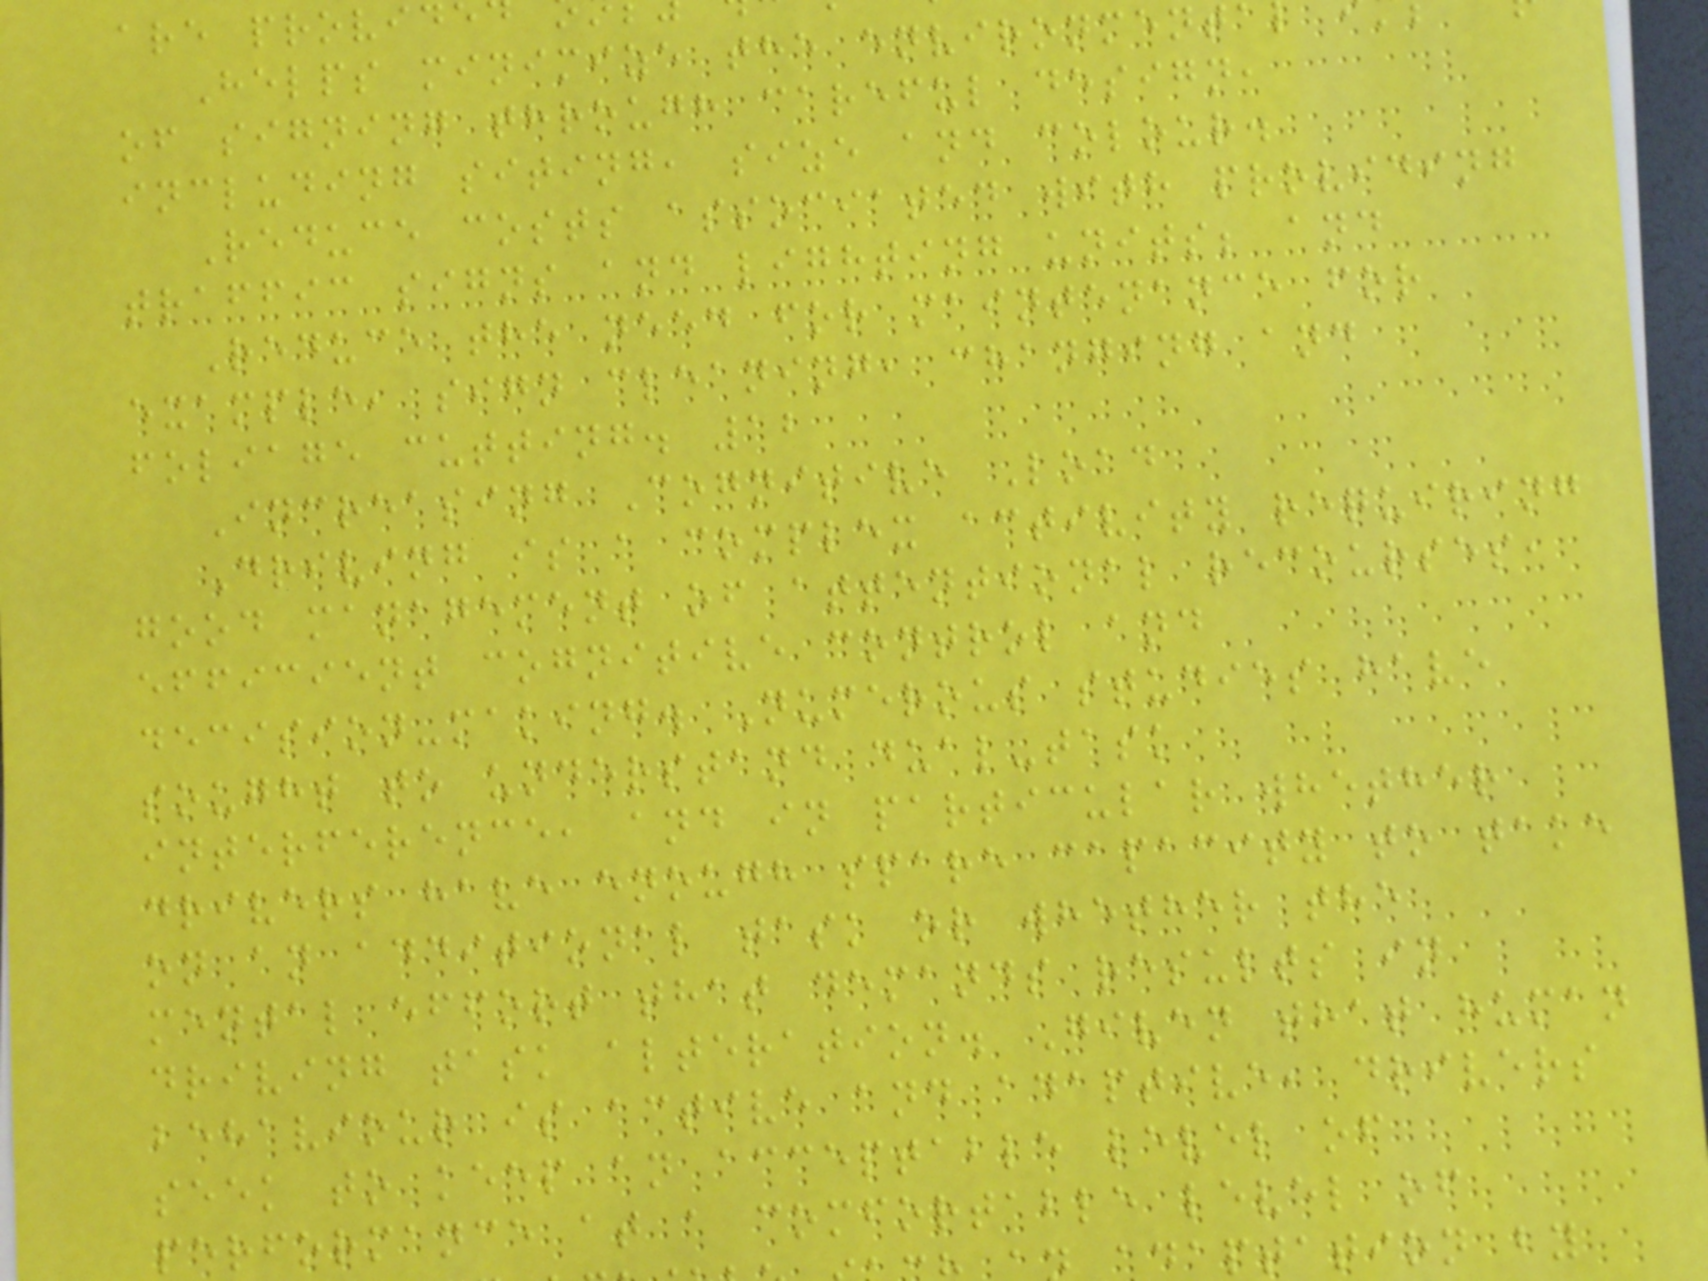are provid
Helps minimize the environment
of signing through careful design,
including siting, size and colour.
Reduce costs associated with providing
traffic signs and lighting units; and
Reduce the need for maintenance for
example, sign cleaning, changing and
foliage cutting. 12
Increasing Cognitive Load
Driving is a complex activity requiring
good management of attentional recourses,
efficient cognitive control and
decision-making. Numerous studies have
sought to understand dual-task
interference, and in particular whether
drivers have enough spare capacity to take
on an additional task or whether the
mental effort that demands results in
driving task alteration. Given that human
behaviour is active and adaptive, drivers
seek to keep an acceptable level of
performance at a comfortable level of
daptation by
